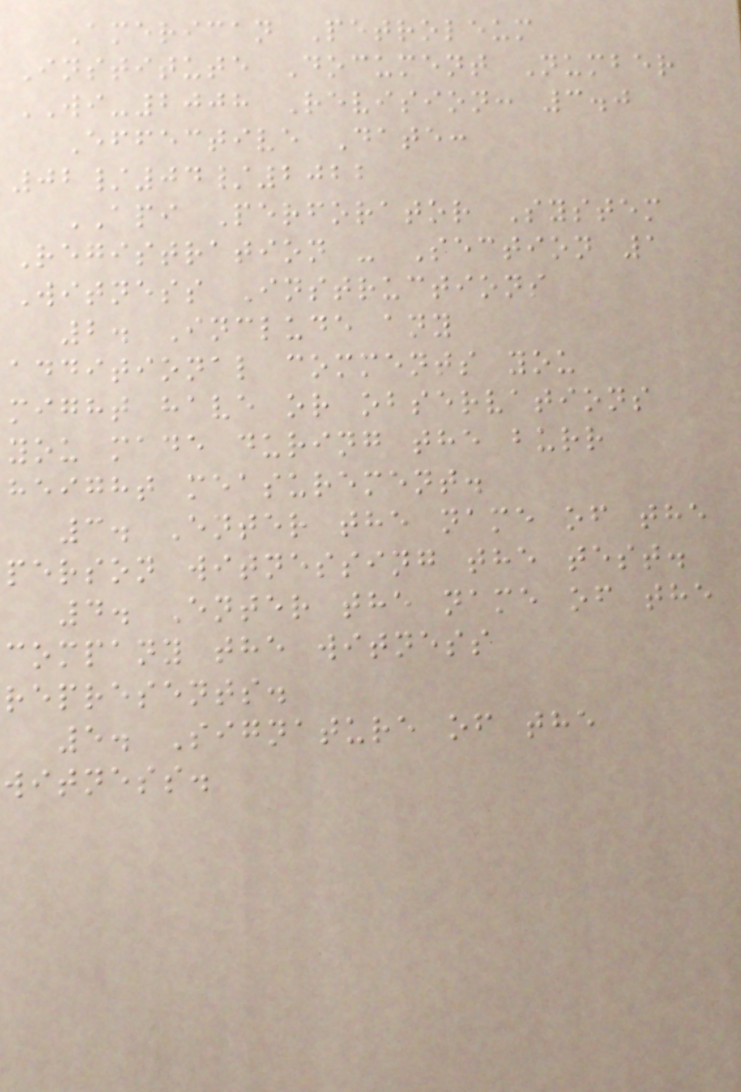American Petroleum
Institute Document Number
WI-2008 Revision: 3.0
Effective Date:
02/04/2022
API Perforator System
Registration - Section 1
Witness Instructions
2. Include any
additional comments you
might have or observations
you made during the burr
height measurement.
3. Enter the name of the
person witnessing the test.
4. Enter the name of the
company the witness
represents.
5. Signature of the
witness.
